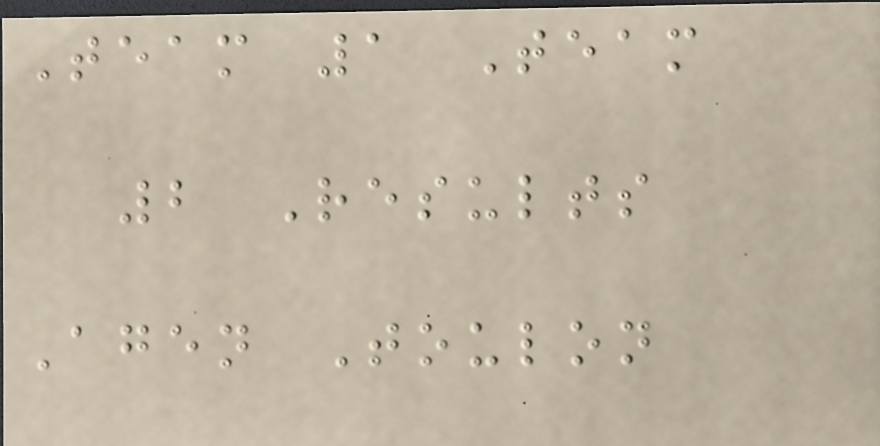Team 1 Team
2 Results
Agen Toulon
